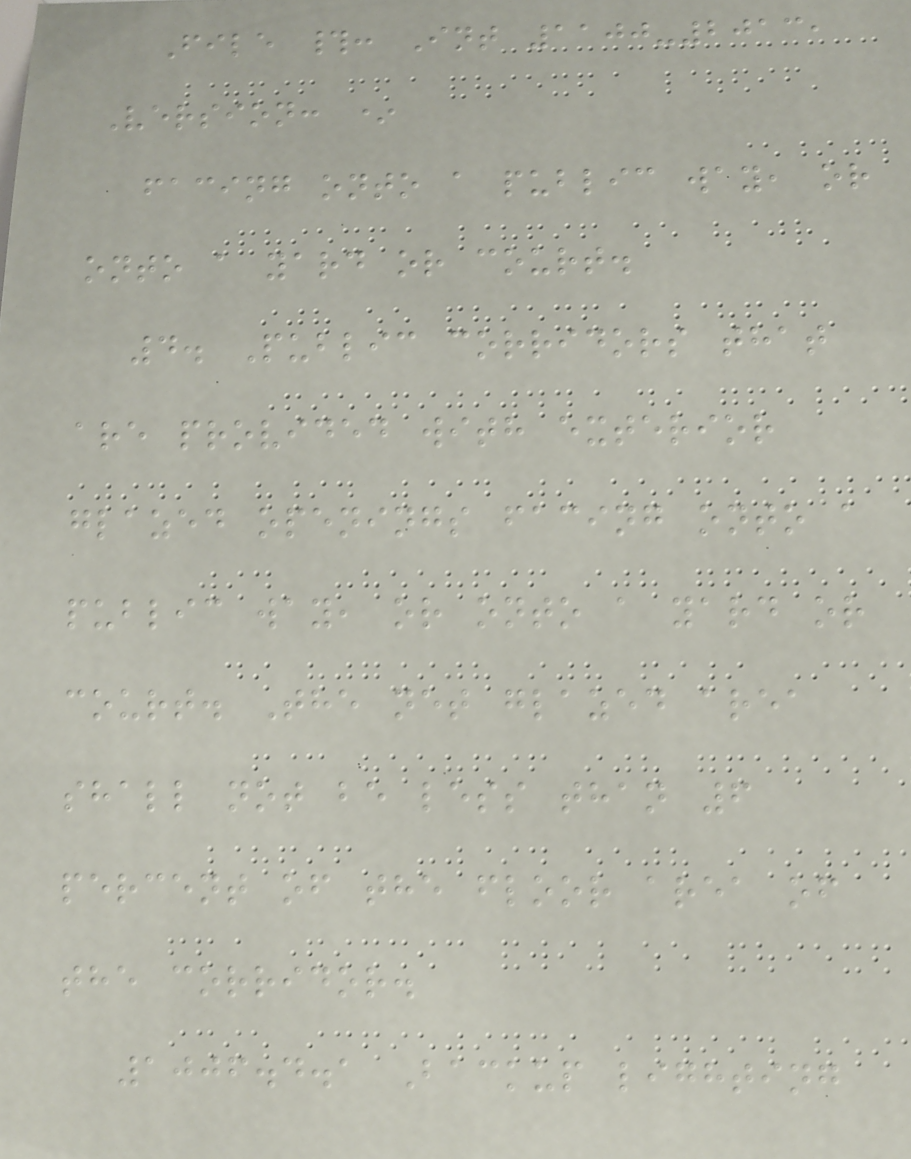File #: Int 1100-2013,
Version: *
facing onto a public way, or
onto a yard or court.
4. Public corridors that
are provided with exterior
glazed openings facing onto a
public way, or onto a yard or
court. The net glazed area
shall not be less than 6
percent of the floor area of
the corridor.
1006.4.1 Backup lighting
